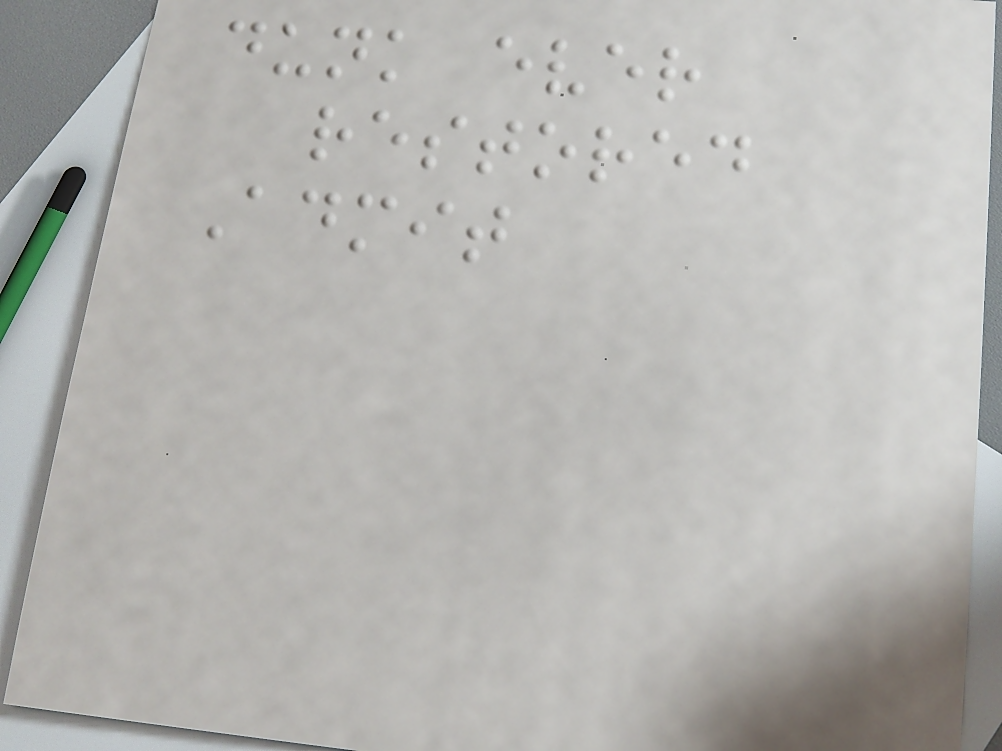dunk ever
restored
Admit
